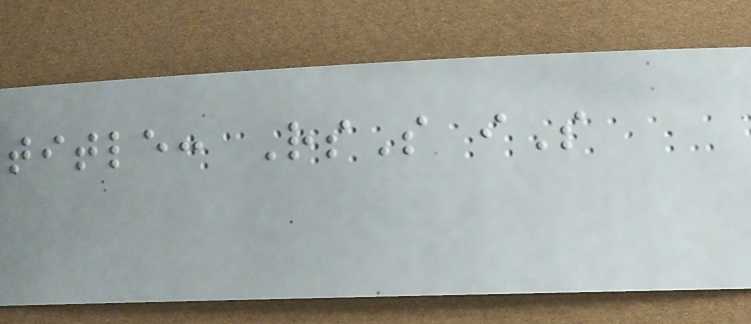title: RsS iS
